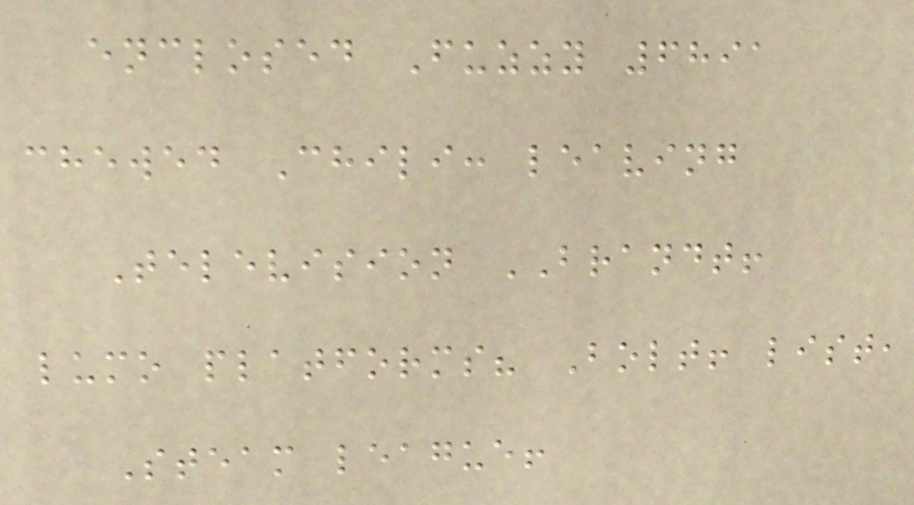enclosed Fuzzy 6891
chewed Chili: leaving
Television BRANDT!
lumo platforms? Bolt! list,
Steam league!
